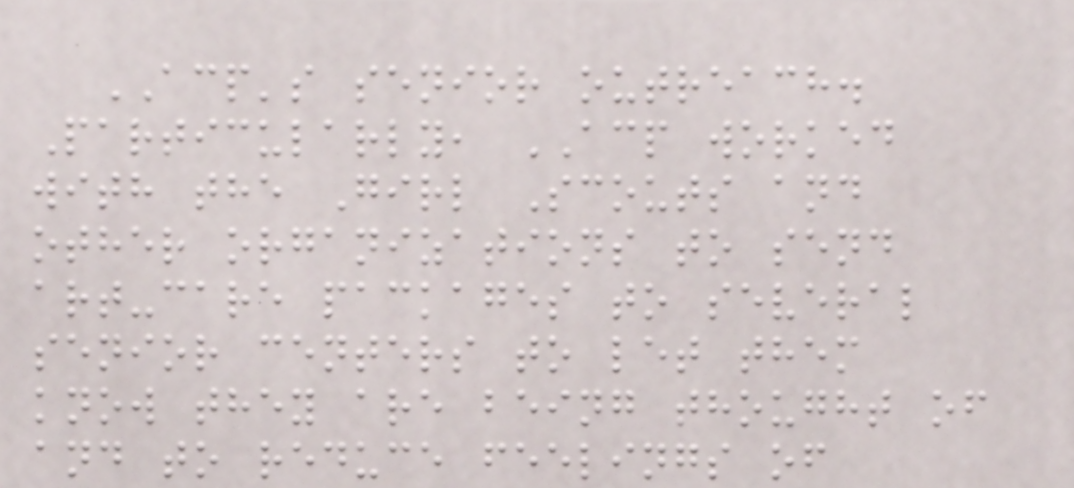ACP's senior outreach.
Particularly, ACP worked
with the Girl Scouts and
other organizations to send
art-care packages to several
senior centers to let them
know they are being thought of
and to reduce feelings of
